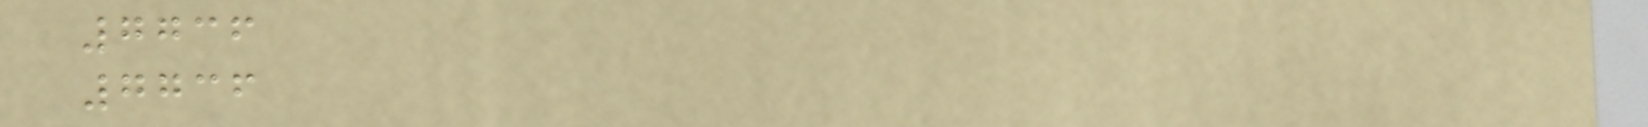7736
7736
